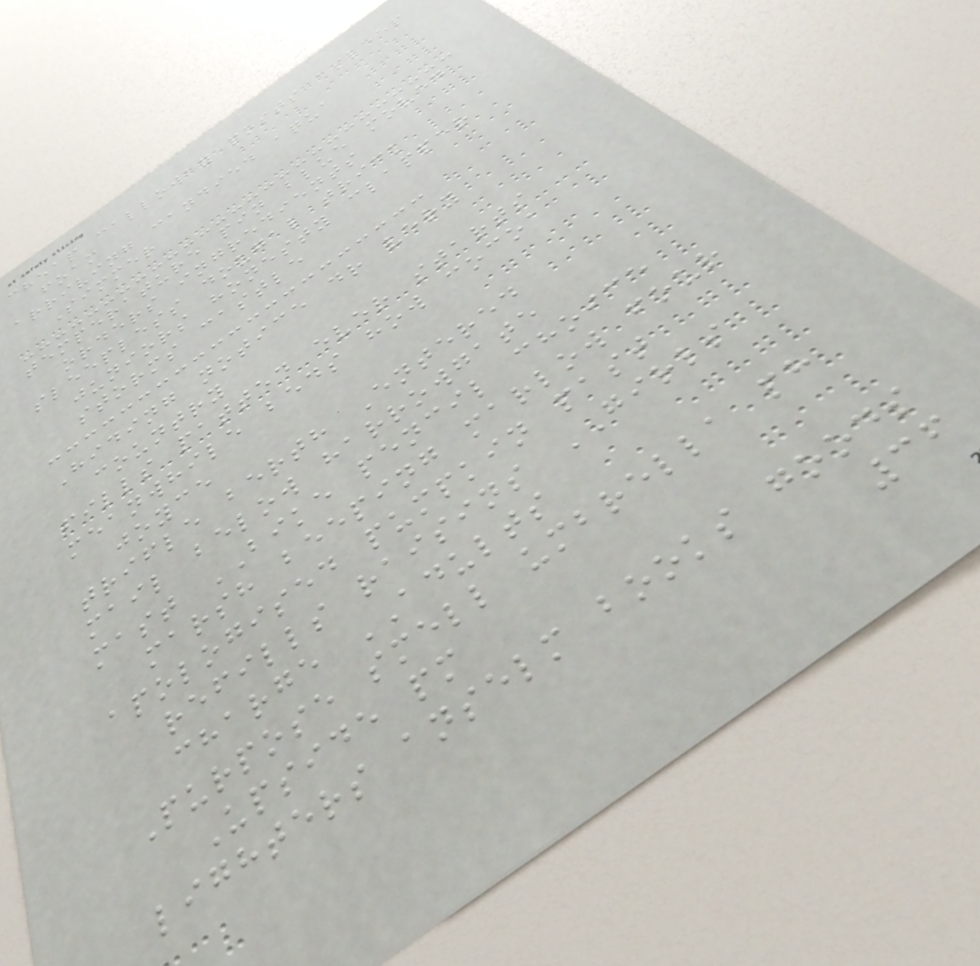cheap calloway posts asleep
foam
arriving candied aqua
Simmer
temperature pin blue moved
orders ingredients
sleepless dougal trick
juniors honesty clapper
storms castle
Hiding notice dr very
country
fills patted ever starts
meanwhile beds how cocoa
joyce
trifle berth Entered
mail below harrowgate
mast BIKE pencil choice
marsh beeping marlow four
apologised pumpkin past
refills raisins GIRLS
charge ADULTS
Purpose smell umbrella ph
Upside pm
lighters anselm books goods
36
